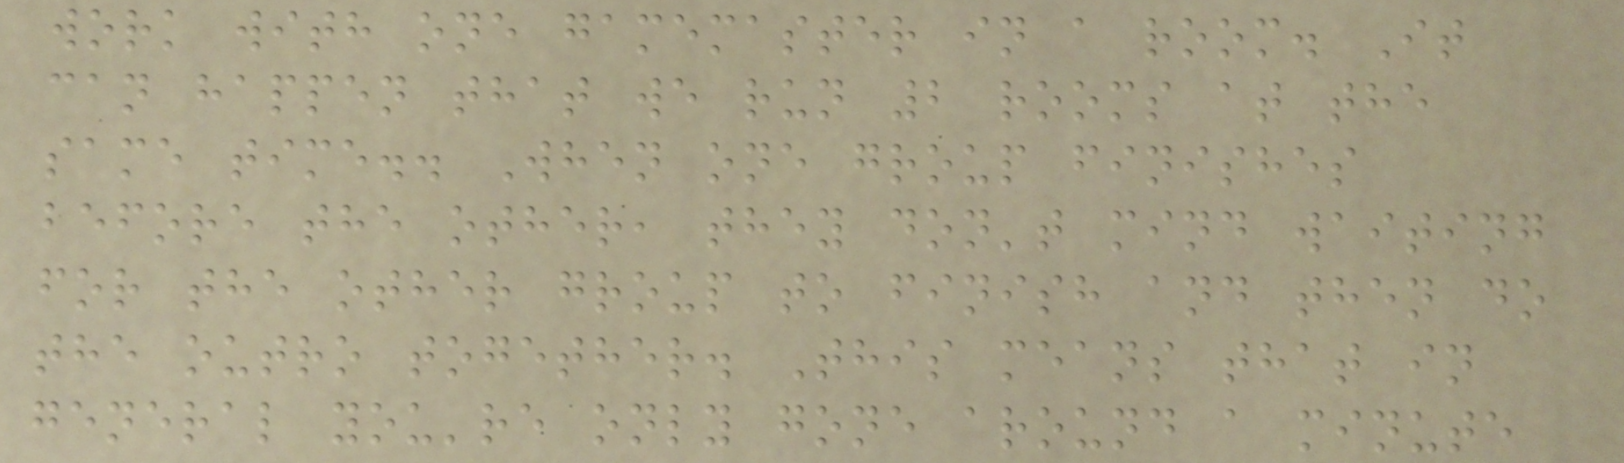work with one gamemaster in a room. It
can happen that we run 2 rooms at the
same time.. When one group finishes
before the other, they don't mind waiting
for the other group to finish and then do
the outro together. This means that in
general you're only gone around a minute
